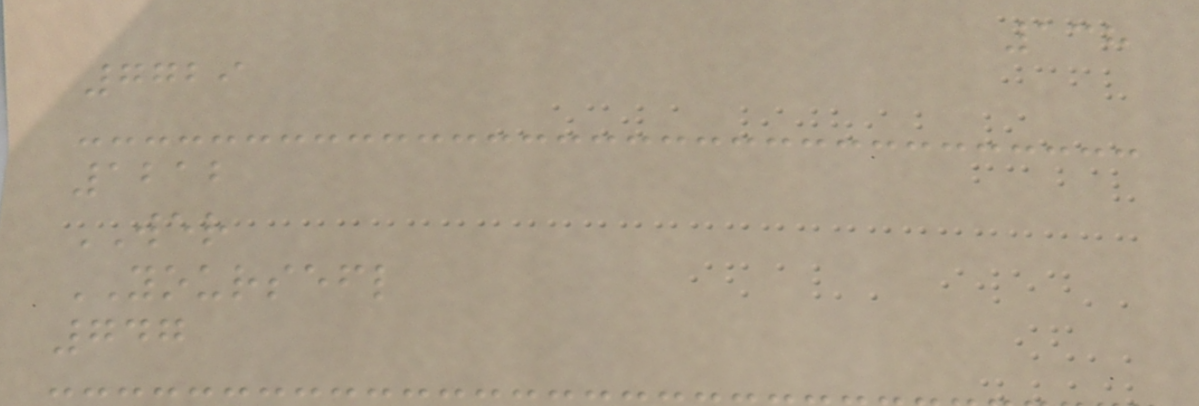138
7729
1212
WER
YOURSEFL
747
